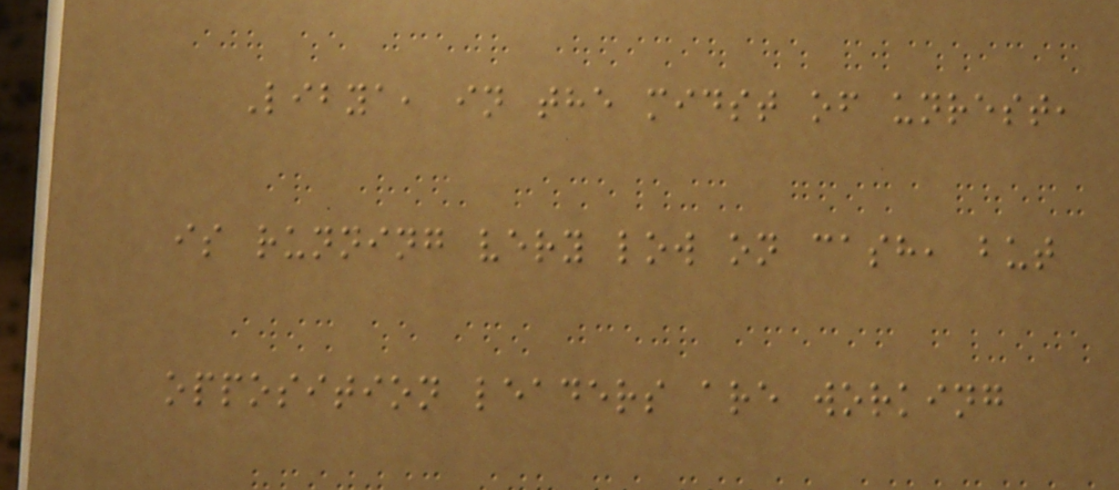Libya, in the midst of unrest,
is running very low on cash, but
opposition leaders are working
